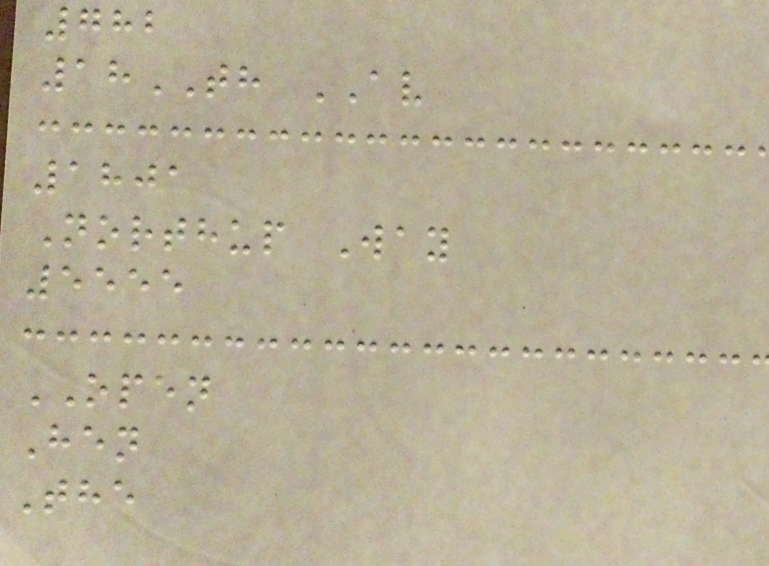782
18TH AV
1801
Northup Way
5555
OPEN
Hen
The
